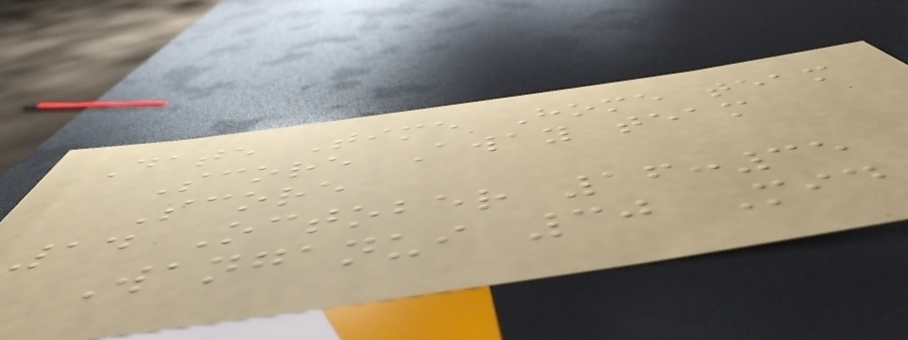Date Time Home team
Score Away team
Score
14 October 16:35
Wanganui 30 Mid
